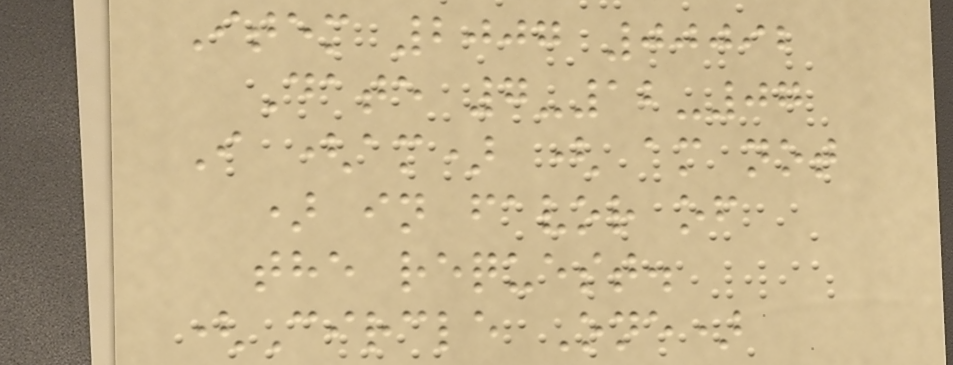Item 2007 00092
Date 7-12-07
I (am) ( am not
) in favor of
the request.
(Circle One)
